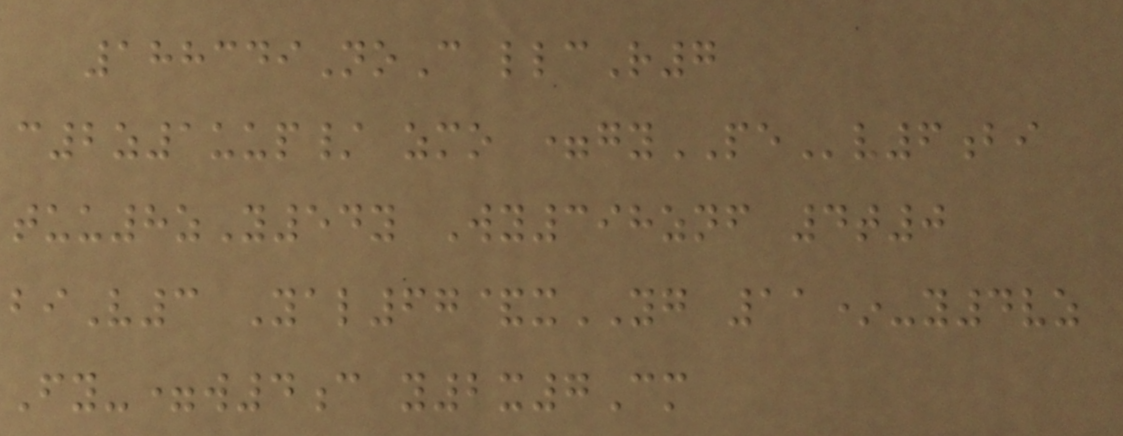188349NoC llcR7
c2z1uup/ zmo =gyPEv6bi
tuu8zY54y Wy398znf 4t0
biV3 Yal67&xYG 11*-y4vz
Fy-=w4c y2x7Cm
